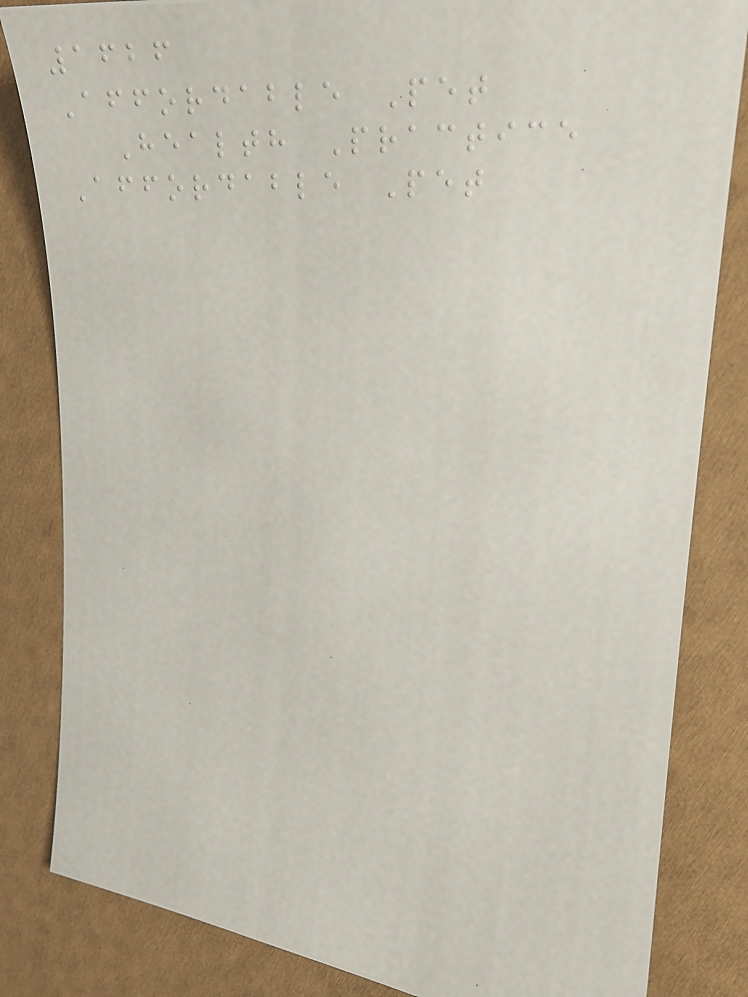1626
Affordable Pet
Health Practice
Affordable Pet
